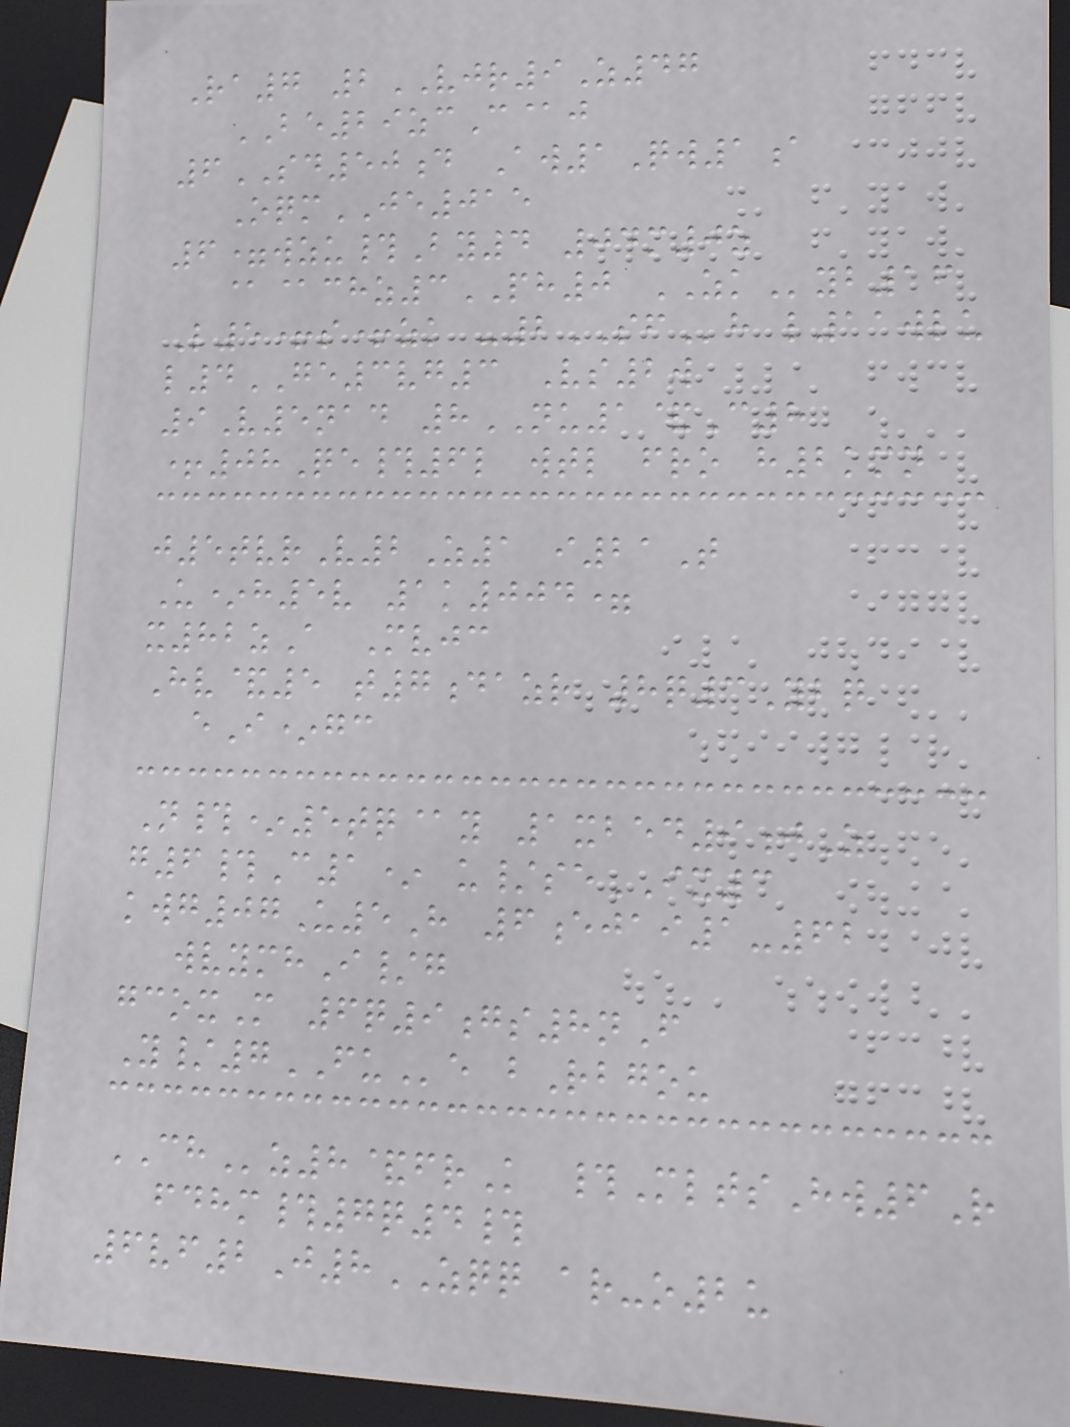Ra7 2VJR9Z47
BE29zcC@j
6SD50d Aw1Qw1a
OqmJE015
6=wzu#By4 04m0z
@@chz3PH0 ZKyb16
L5+s+zk -2SFh l11wlu
l4GE3vg3 Vs2w
9V5nad 8NU1&C8
+08Qe#6l wtl fro h2kmn
j5tvrV2Z1 i21T
U*h5v 1k004=
x82zA Mvjc
Hv&5 t7dazr 8q3Ybq
eI*gc
N#*5tq@y 1xbed9jZ
g6#C1* u/seIX3
kwg07U5H 6ejai1-62
wvymhI/g
gcoxM 6q9gs8nF
Y/7FUe bRbgou
CHz8&frK #MltsHw6R
fdhm#7q4#
6vf2J8ZQQ ar-o2u
